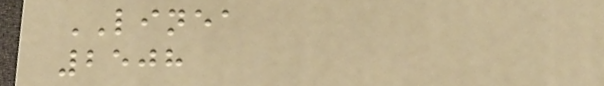LINEA
2508
